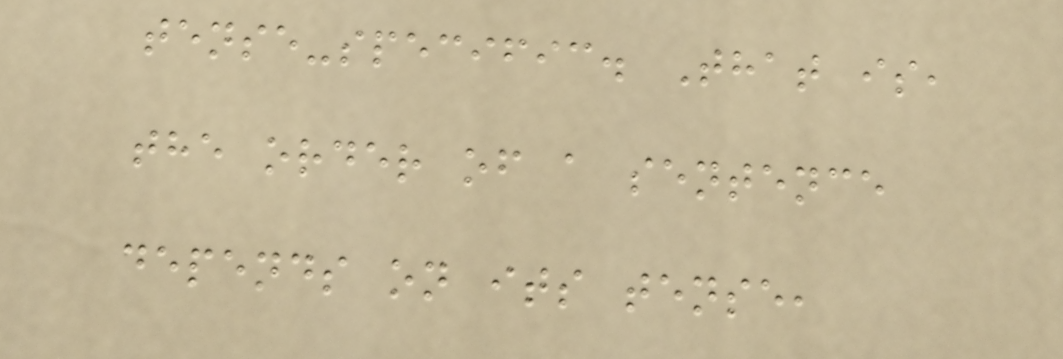tense-specific. That is,
the order of a sentence
depends on its tense,
